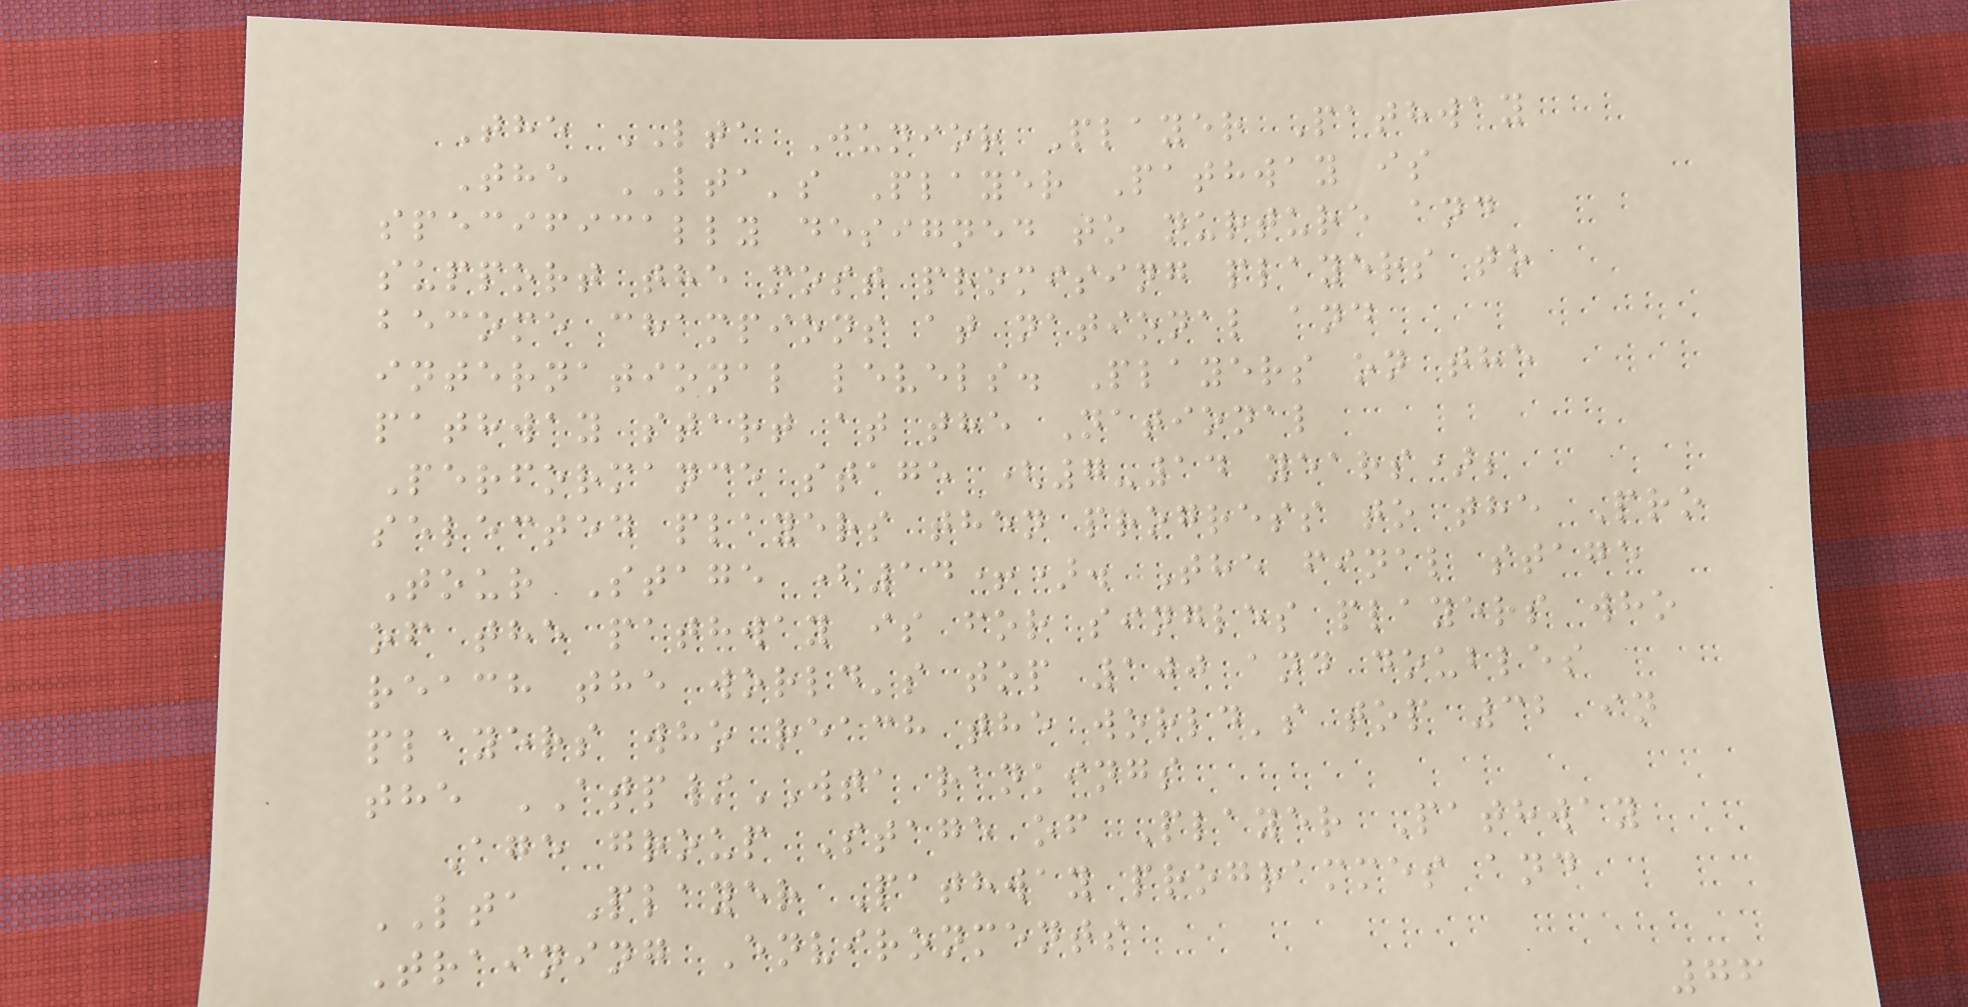The LTA Junior Player Pathway
The LTA's Player Pathway is
specifically designed to nurture and
support the most promising players to
become champions at national and
international levels. Players on the
pathway start at the National
Performance stage (7-14 years);
selected players then progress to the Pro
Tour Stage (14+). The final stage
of the pathway is for singles players who
reach the world's top 100 and doubles
players who reach the world's top 32 in
the ATP/WTA rankings
Age group Stage of Player Pathway
LTA Player Pathway programmes and
Training Environments
76
